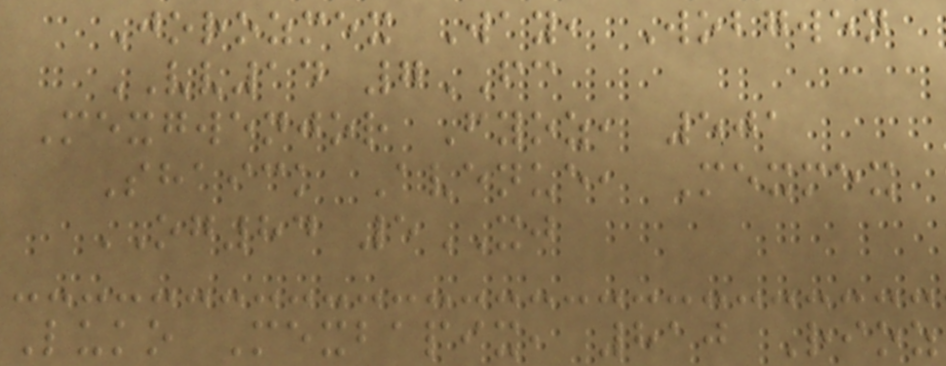Jorozmex Way, Wobgwen
VV14 7FC
Mexgwenjor Fyoz, 501
Shaick Avenue, Mexmex
OG84 5XJ
Luko Mexbapix, 810 Rioz
